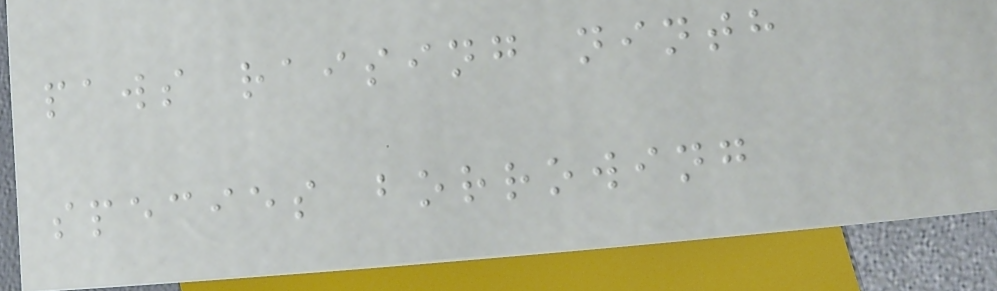paws raising ninth
species borrowing
